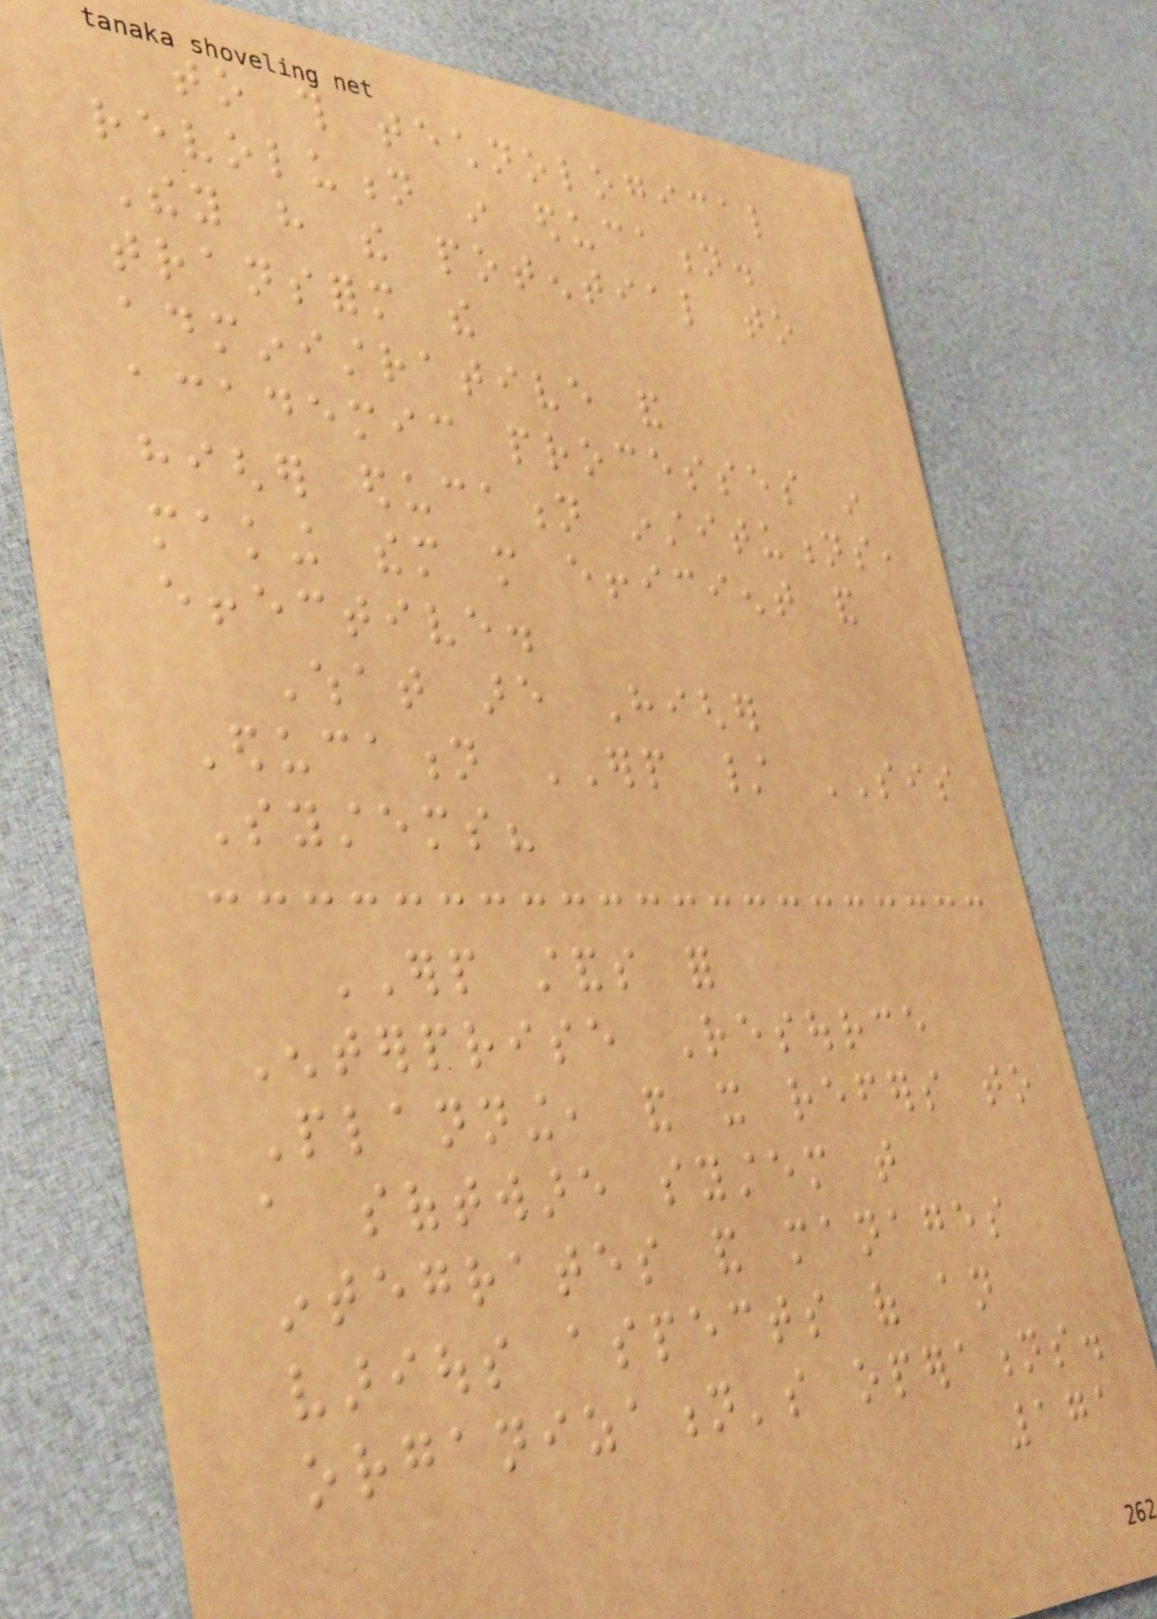to this technological
revolution in education.
They have the potential to
transform the
administrative and
academic processes in
higher education institutions,
making them more efficient and
effective.
What are Higher
Education ERP / SIS
Systems?
ERP stands for
Enterprise Resource
Planning, and it refers to
a software system that
integrates and manages
various aspects of an
organization's operations.
171
